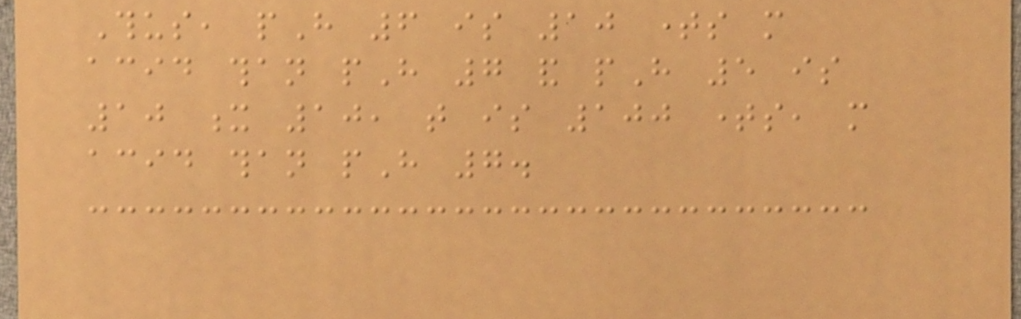Thus, pH 6 is 10 times more
acid than pH 7 and pH 5 is
10 x 10, that is 100 times, more
acid than pH 7.
